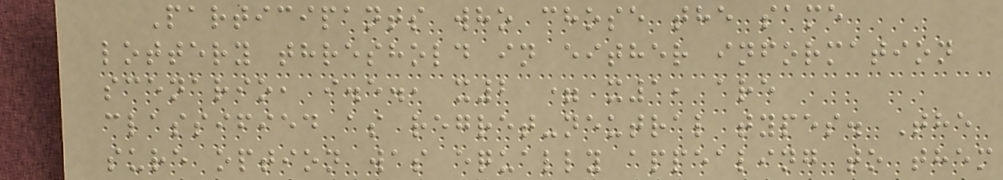Participants who chose the same
lottery threshold in either information
scenario, i.e., x2 = x1, are
classified as regret-neutral types. The
sure option was equally appealing to them
